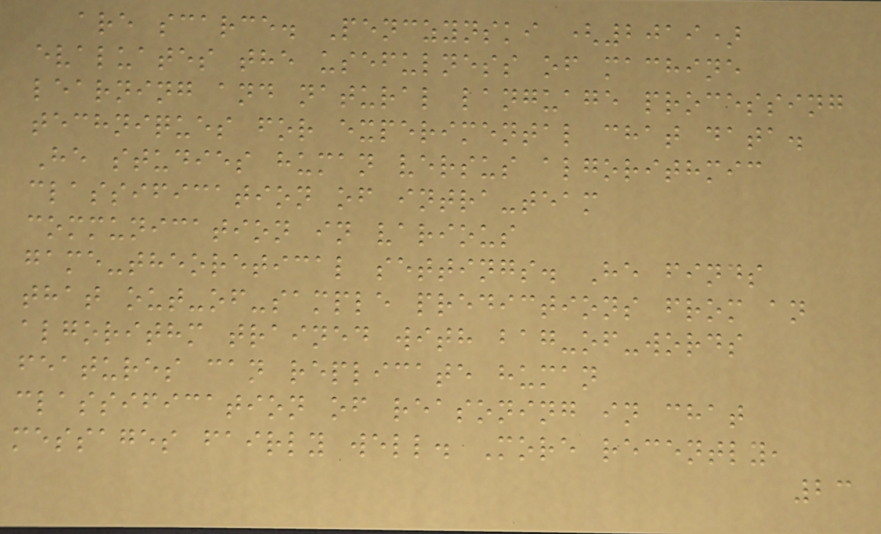are scarce. Penczynski (2019)
evaluates the usefulness of machine
learning and natural language processing
techniques for experimental chat data.
He studies human versus algorithmic
classification of intra-team
communication in various
game-theoretical settings. He finds
that out-of-sample predictions from an
algorithm trained with bag-of-words
features can replicate human
classification of reasoning in chat
messages fairly well. More recently,
23
